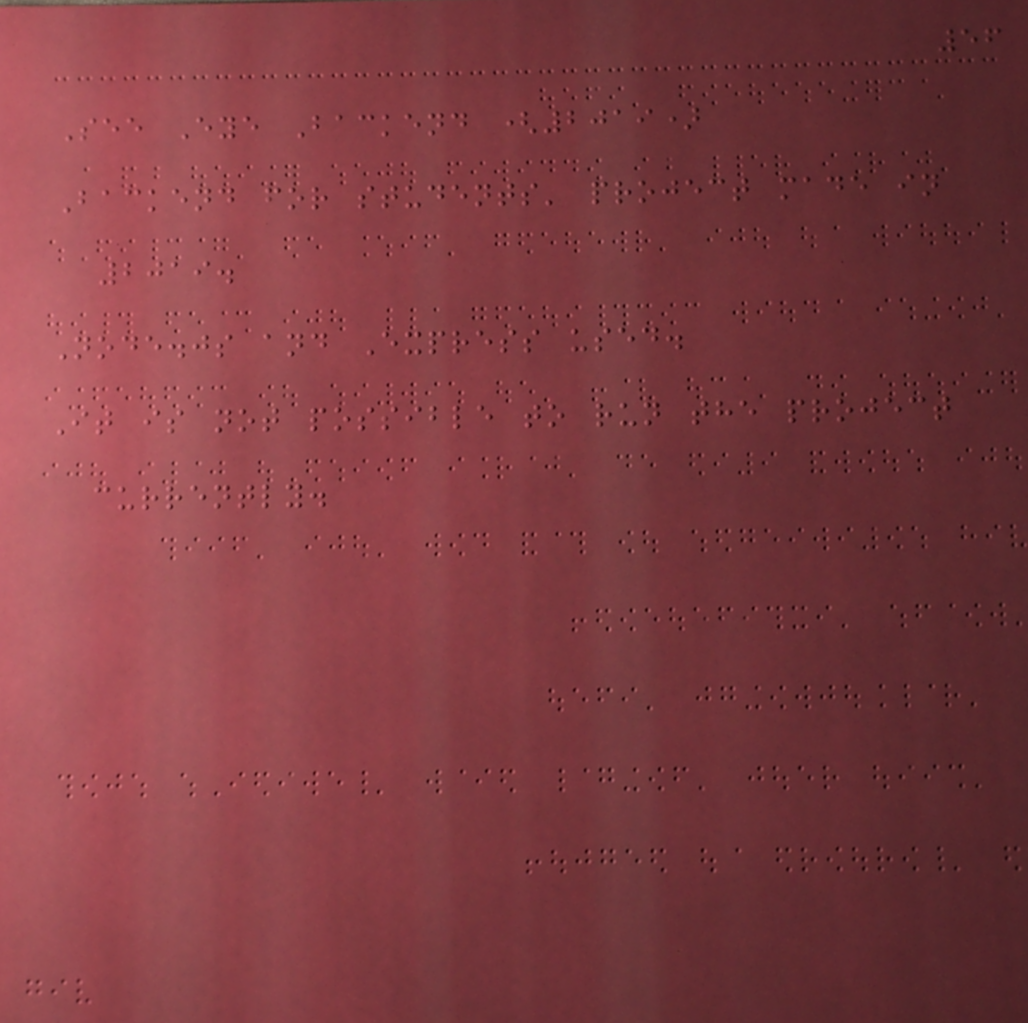56
See Eye Backend (2019)
Backend for students' project made in
2019.
Node.js and Express used.
It is not possible to run the project
currently.
